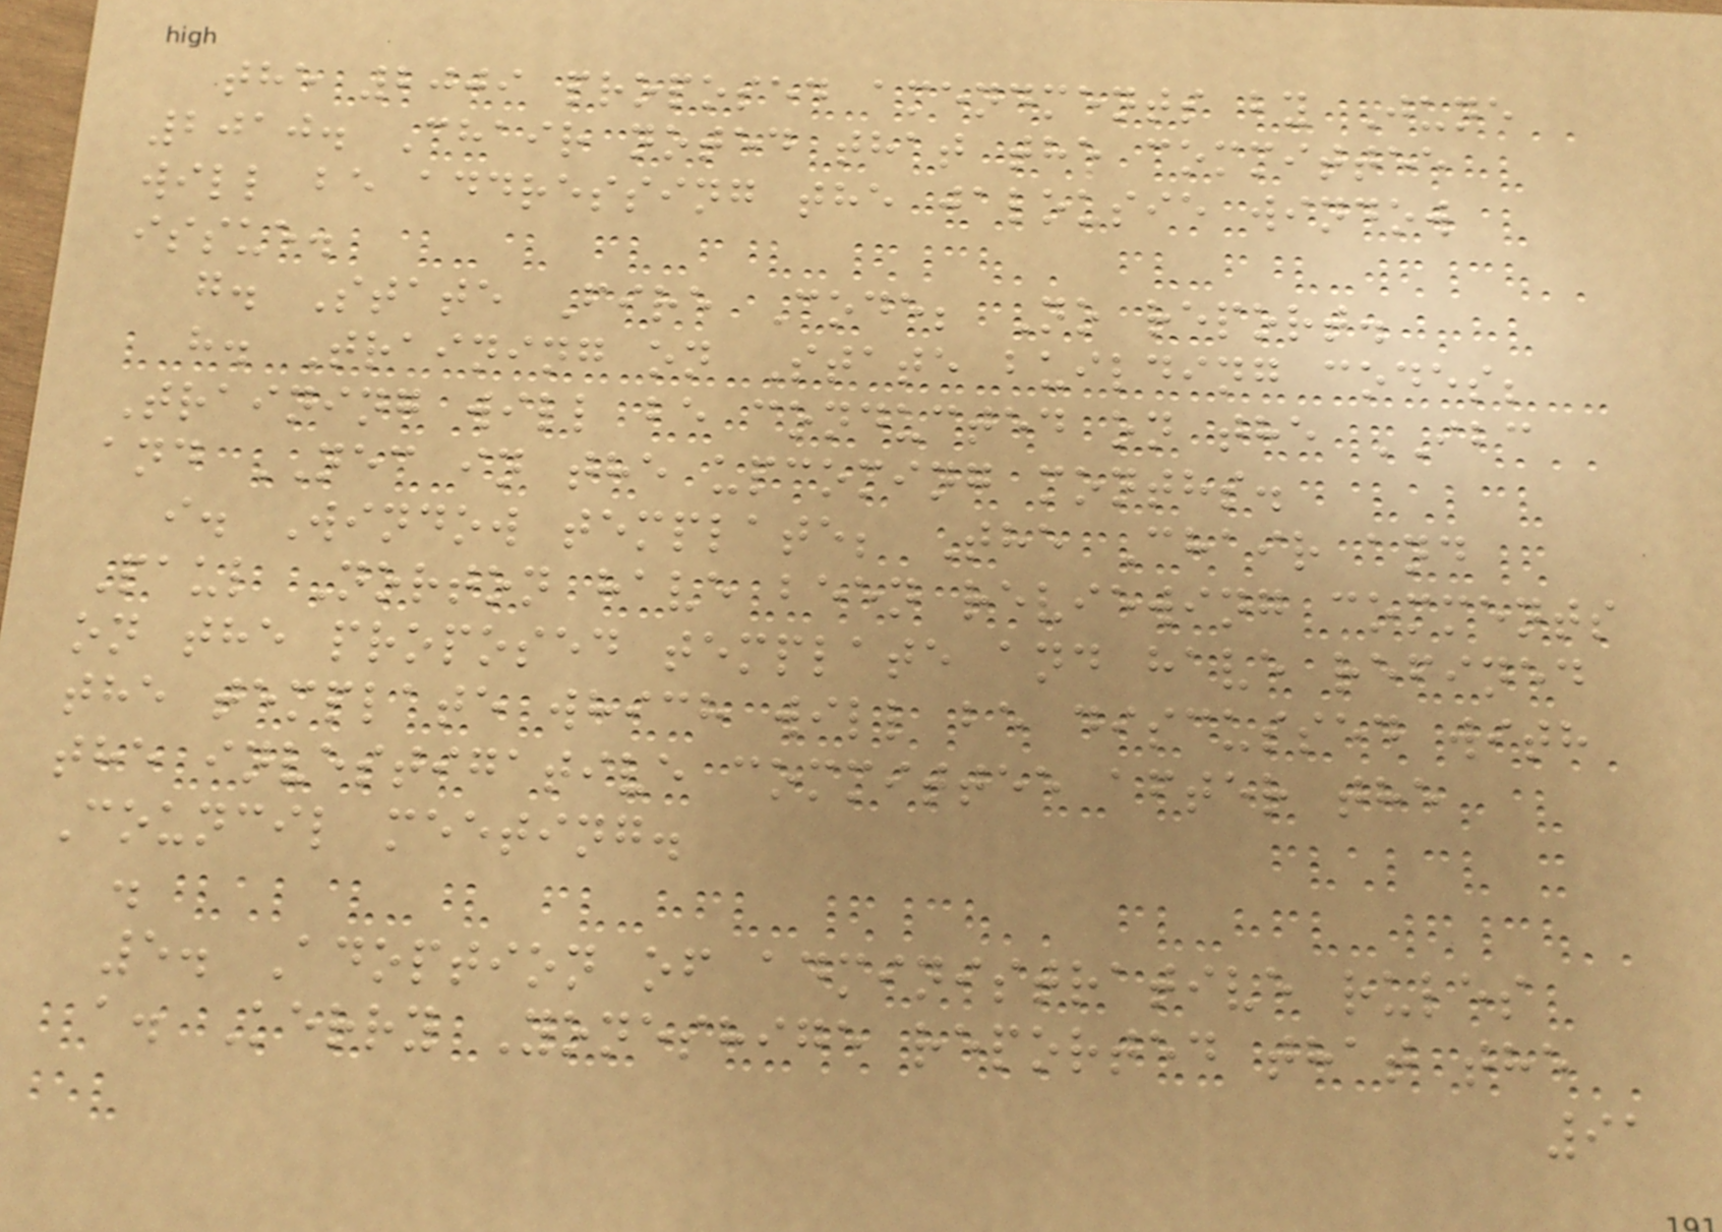the 2009 proposed amendments by June
2010. Chair noted that the committee
will be addressing the jalousie window
issue.
g. State Fire Code; No report.
h. Training on State building codes;
Training will be conducted on the IBC
and NEC in the upcoming months.
i. Window template; The Chair and
Paul Norton have been reviewing comments
on the proposed template and have refined
the template which will be discussed with
the investigative committee after the
Council meeting.
.
5. Adoption of administrative rules
a. Kerry Yoneshige reported that the
91
